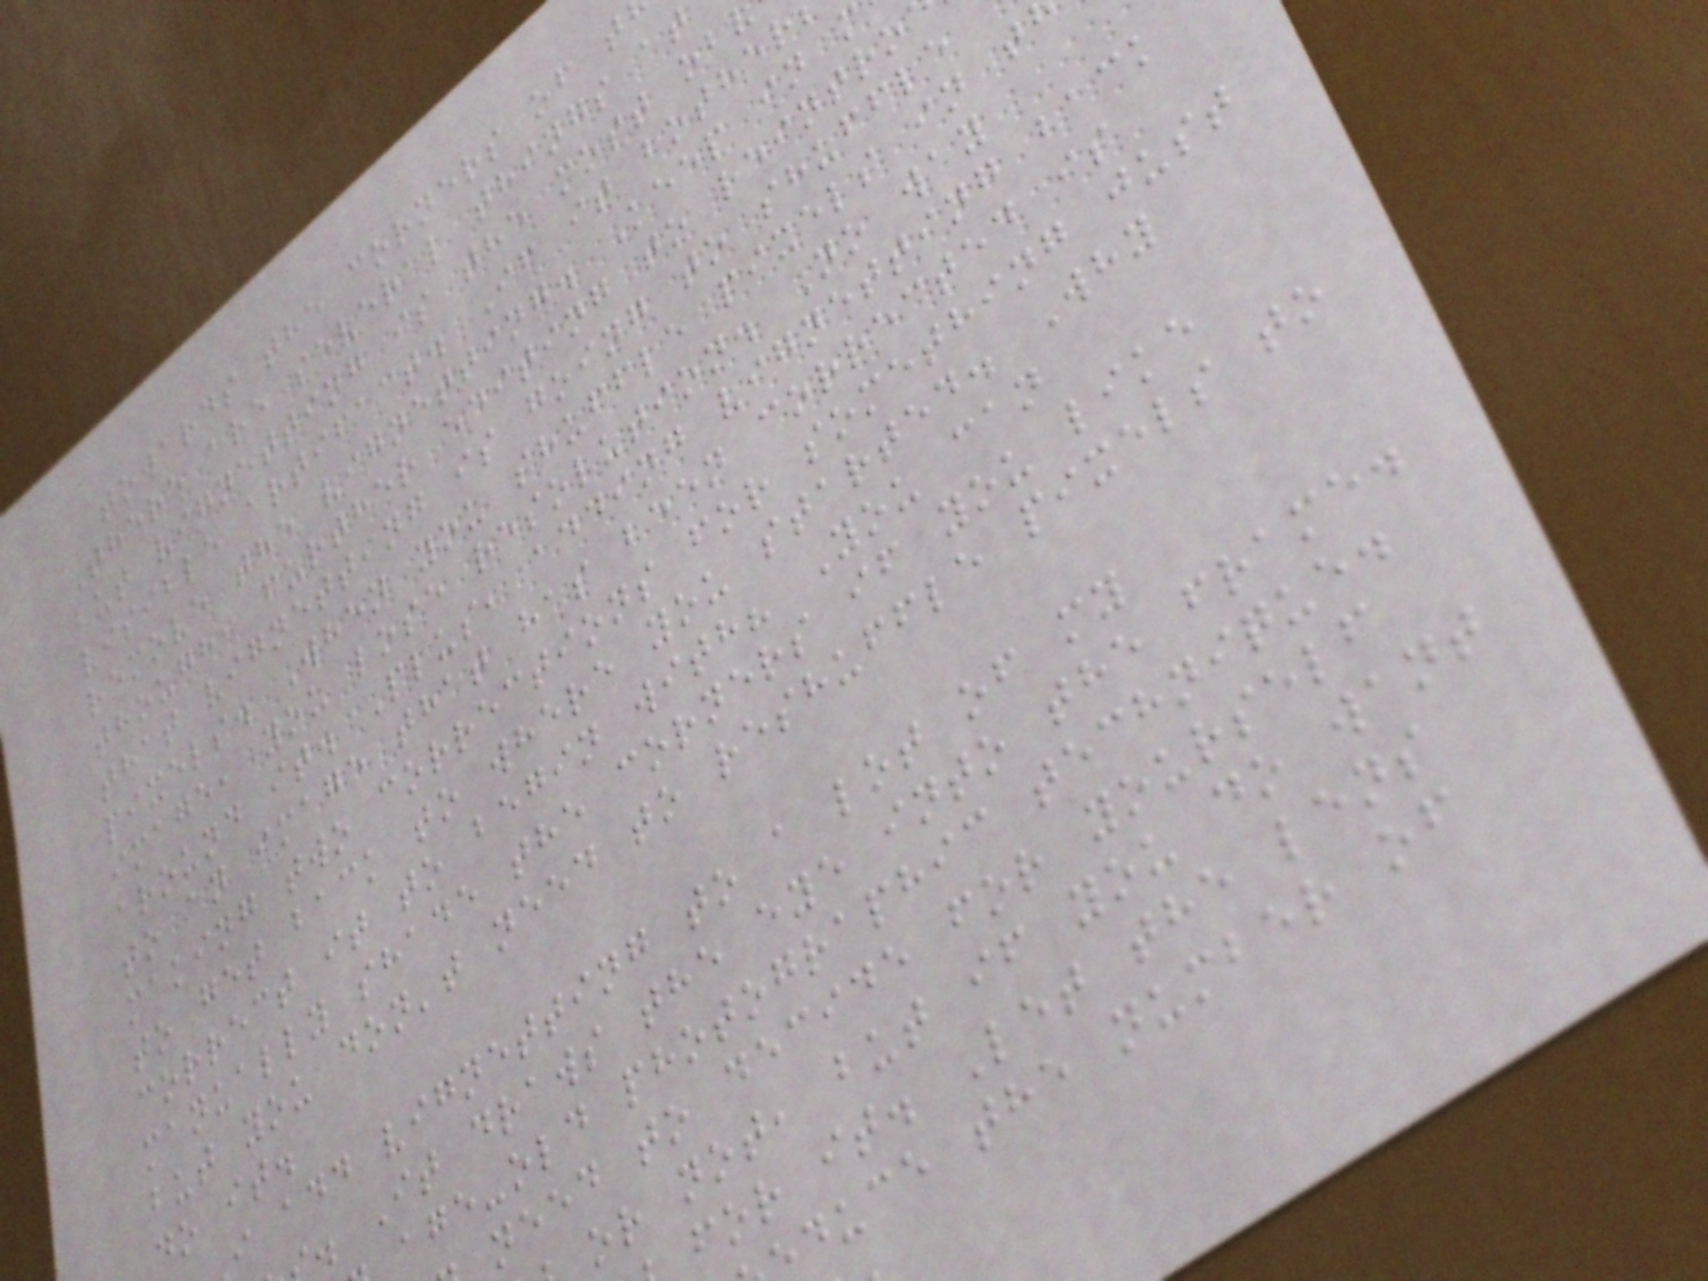towards the corners of t
There are several things at
but vignetting is the most ob
visible artifact. If it bother
remove the vignetting. Keep in m
though, further editing to reintro
that vignetting is going to shuffle
pixels. When you shuffle pixels in t
image, you lose resolution. No way
around it. Plus, adding vignetting back
to an image that has been corrected is
making two corrections for something just
to get back to where you started. Why
correct it to begin with? You can
manually shade the corners if you like
but you don't need to reshuffle pixels to
do it.
i add vignetting to a lot of my
. It draws the eye into the frame.
age-old photographic technique.
need to decide for yourself
or not, but if you do want
for it. Let the lens
duce the number of
